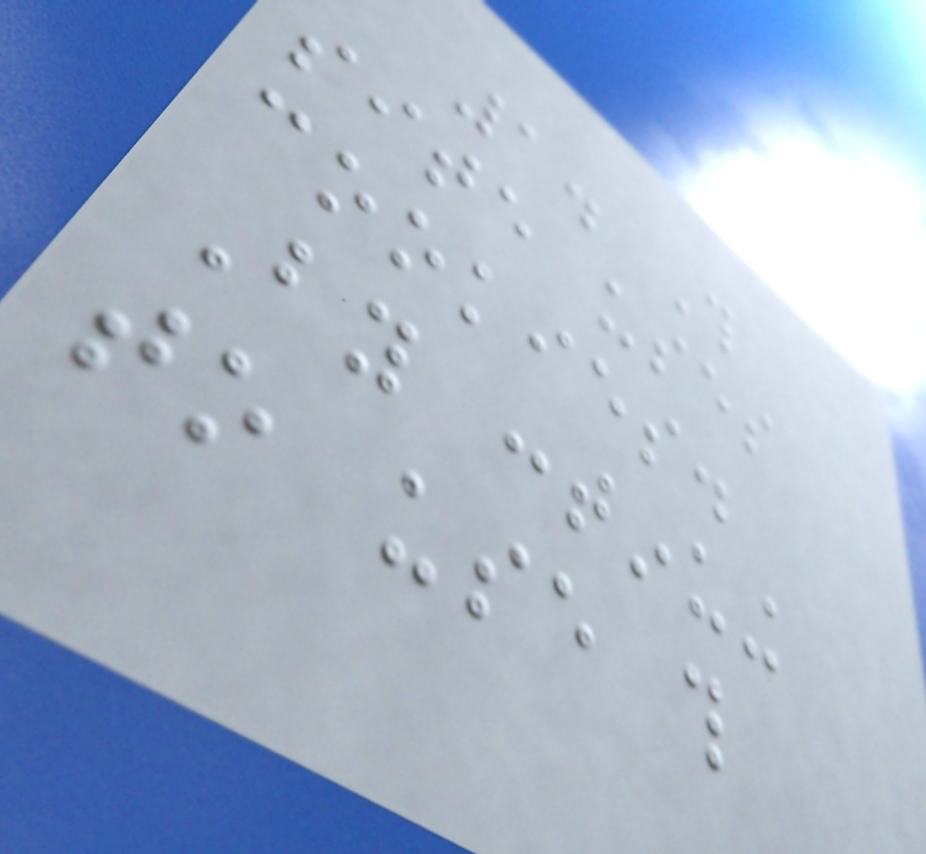1. This
site uses
cookies.
By continuing
to use this
